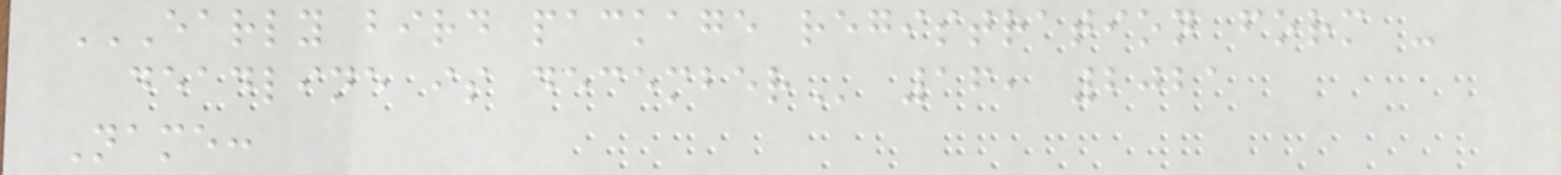EARLY BIRD PACKAGE REGISTRATION FORM -
DEADLINE IS DECEMBER 16, 2021
Name:
